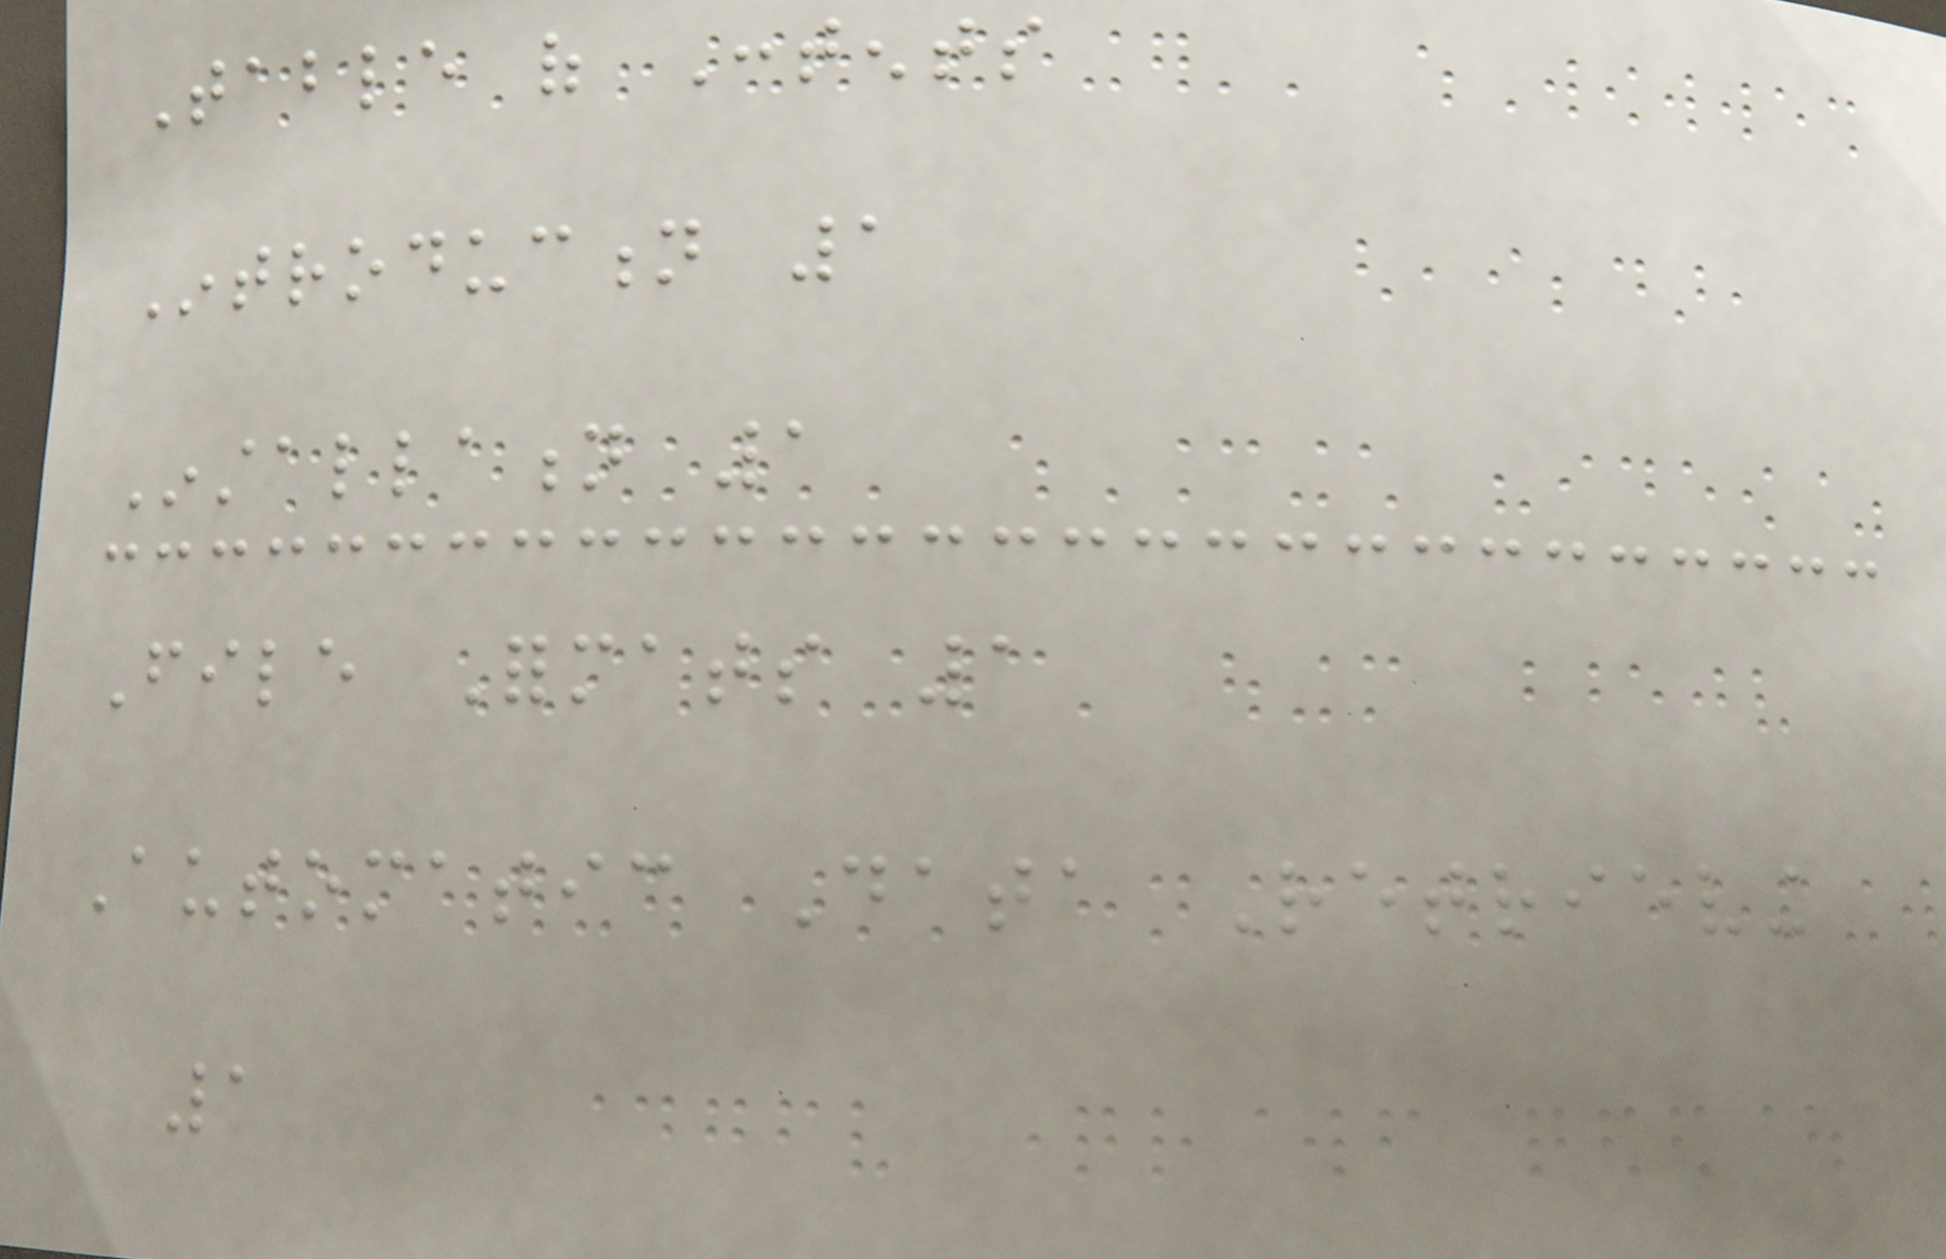Table of Contents
Introduction 1
Installation 1
File Formats 1
Automatic Data Retrieving
1
